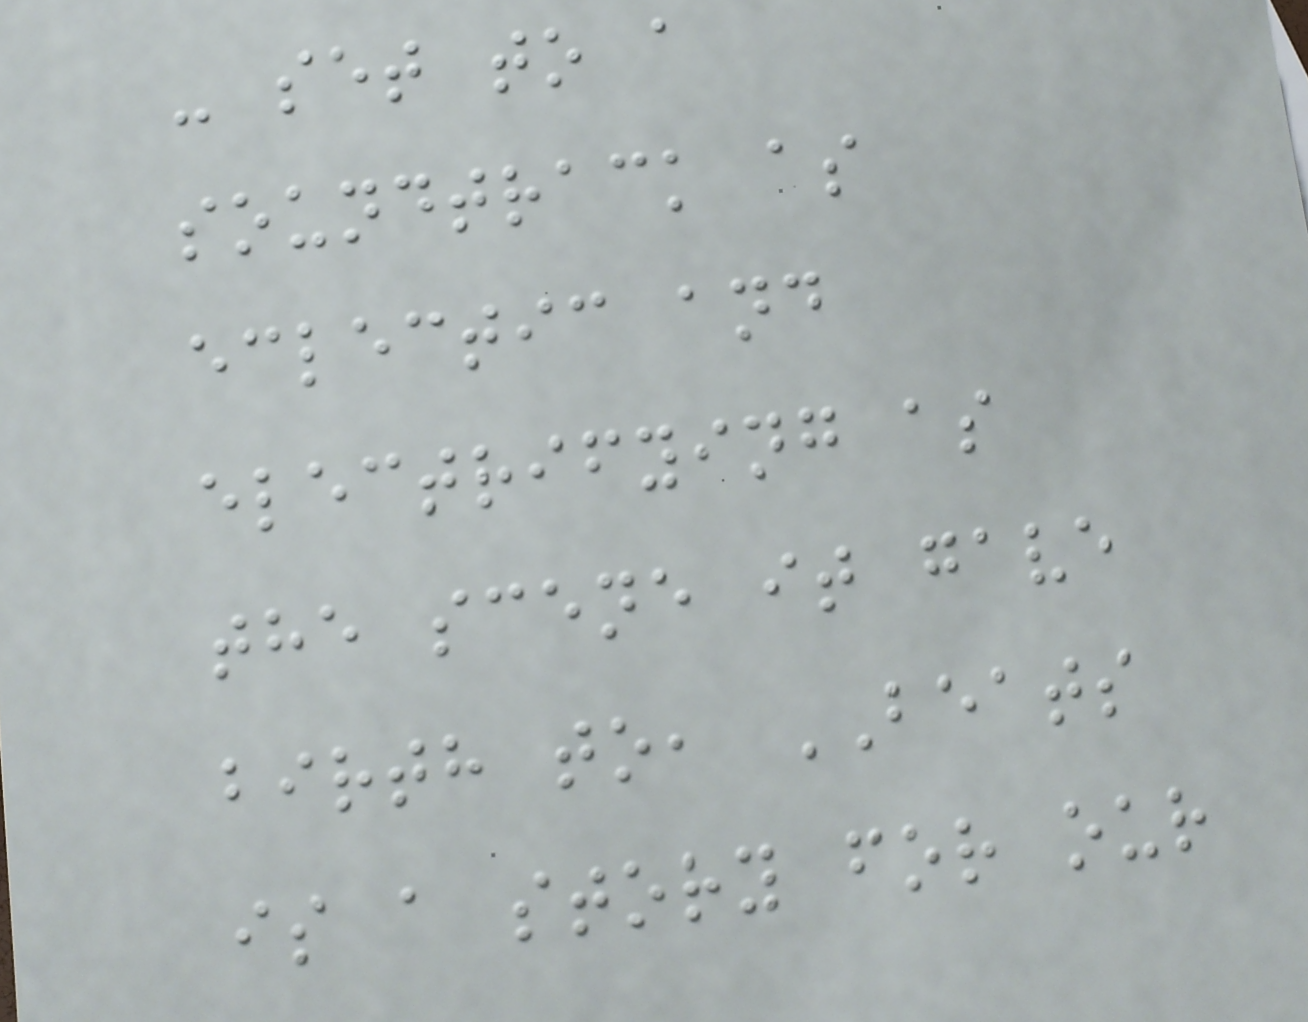- set to a
soundtrack as
eclectic and
electrifying as
the scene it gave
birth to, BEATS
is a story for our
